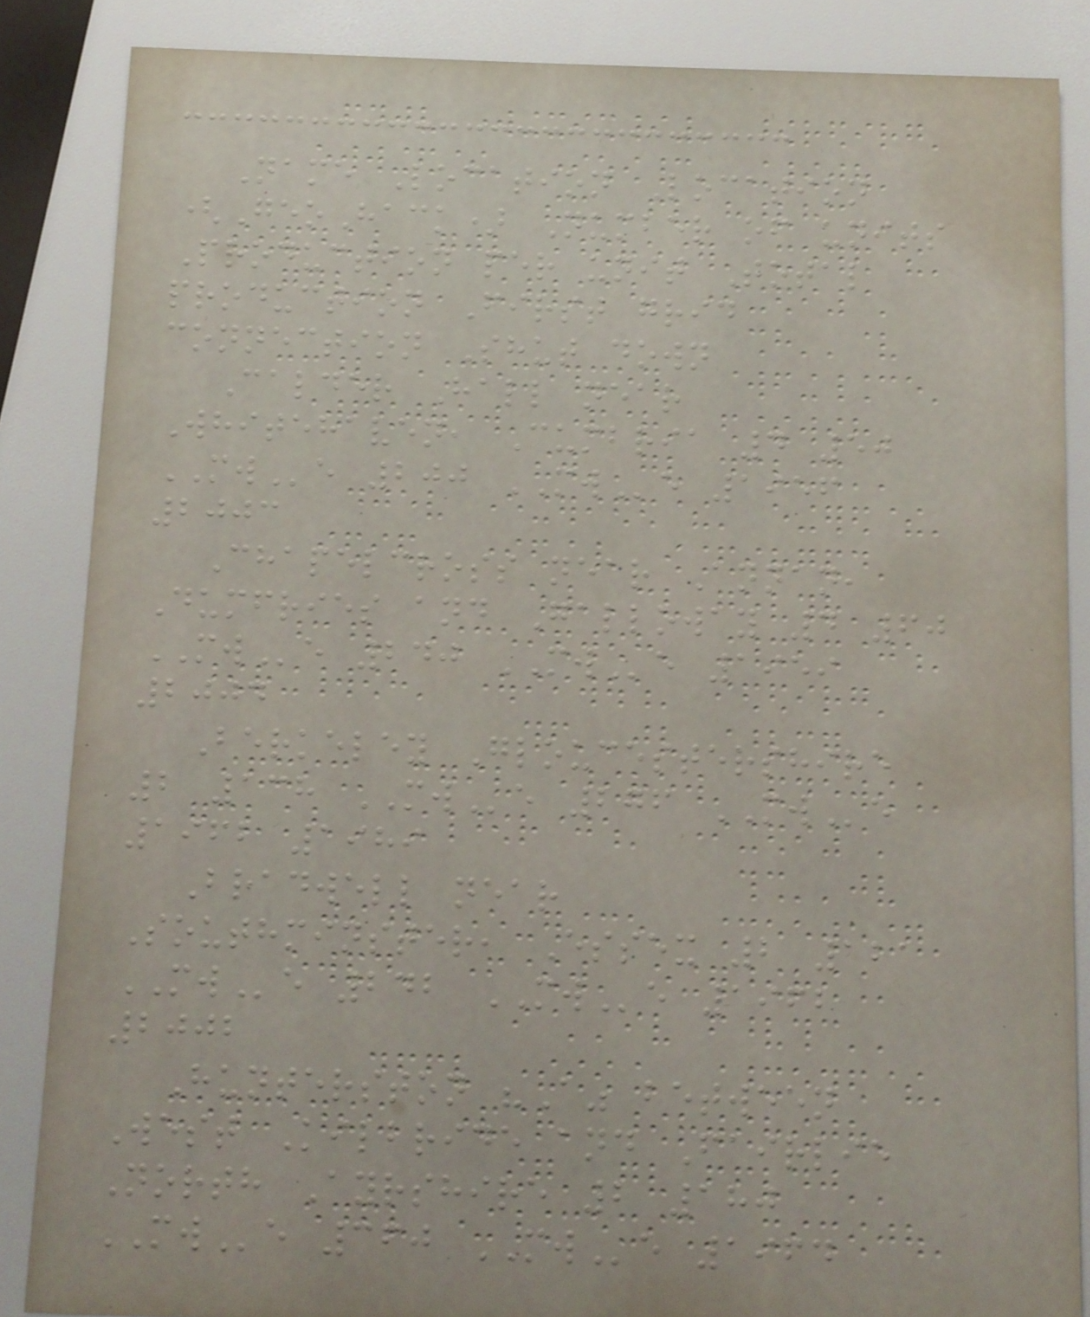Name Location Location
(GeoHack) Number of units
Production per unit Total
production First grid
connection Shut down
Calder Hall near
Whitehaven, Cumbria 4 50
MWe 200 MWe 1956
2003
Chapelcross near Annan,
Dumfries and Galloway 4 60
MWe 240 MWe 1959
2004
Berkeley Gloucestershire
2 138 MWe 276 MWe
1962 1989
Bradwell near
Southminster, Essex 2 121
MWe 242 MWe 1962
2002
Hunterston "A" between
West Kilbride and Fairlie
North Ayrshire 2 180
MWe 360 MWe 1964
